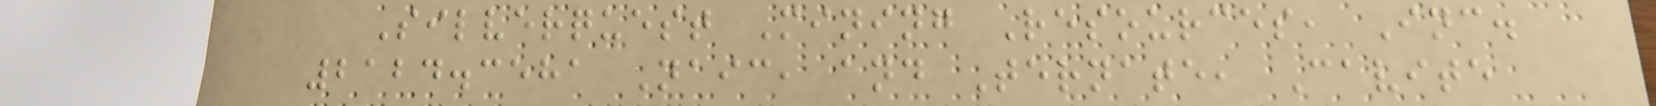Silverquest Mining Resources, Inc.
2124.3581 Naic, and Ternate, Cavite
